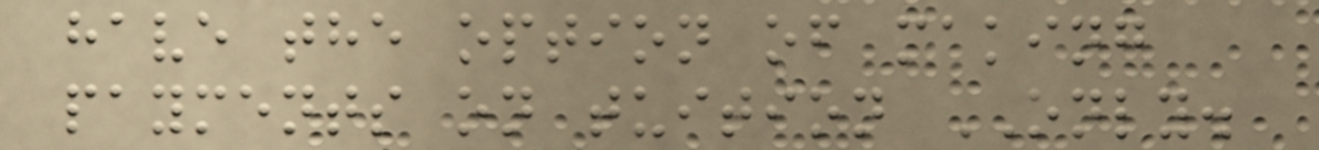have the option of making
payments on tuition ONLY.
